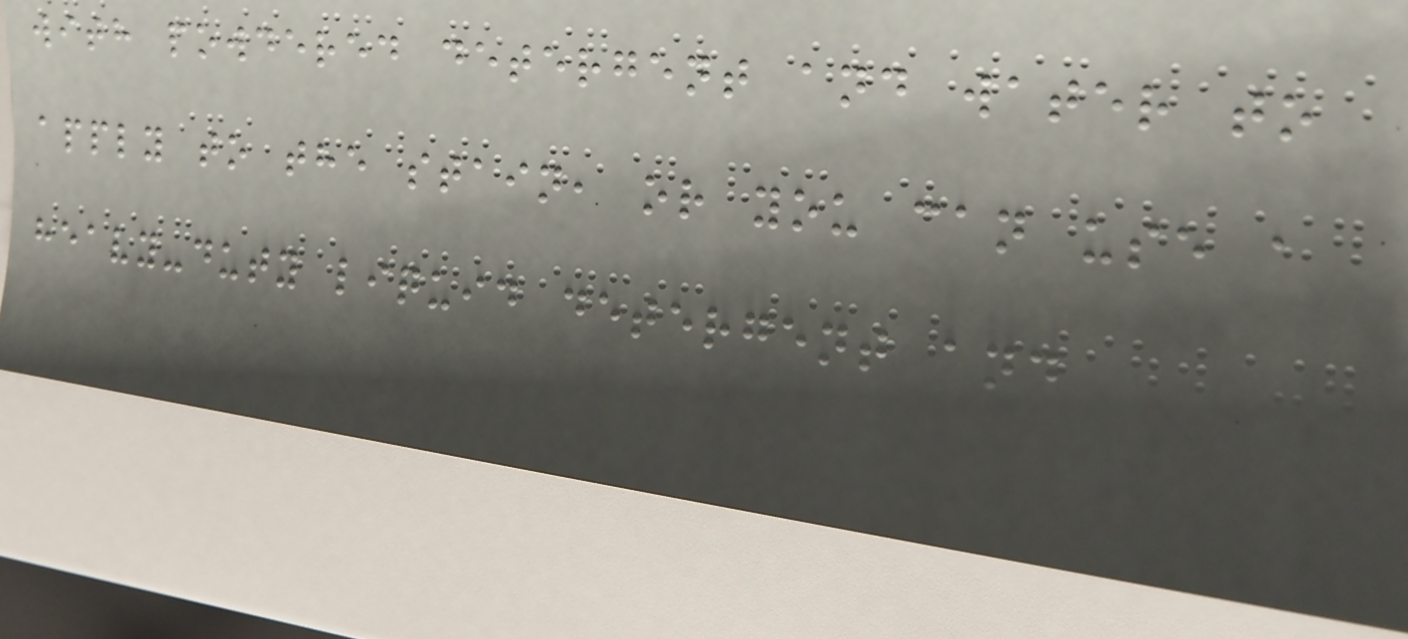with powdered detergent and water to
apply to the stain, or you can use a
heavy-duty liquid detergent and
